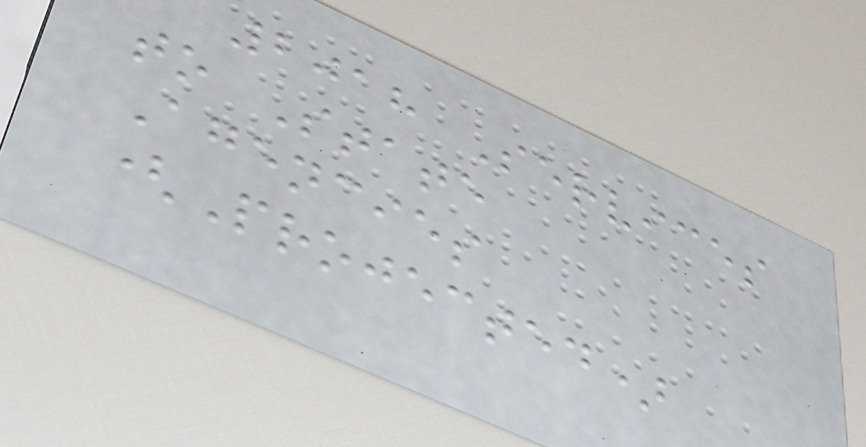2018 Services
to State
Agencies
(Projected)
